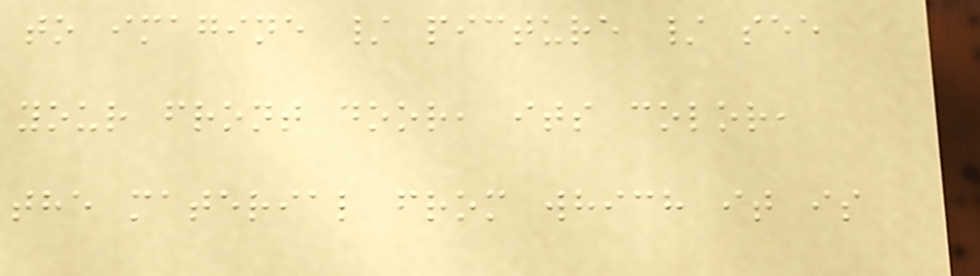to imagine / picture / see
your front door, its color,
the material from which it is
